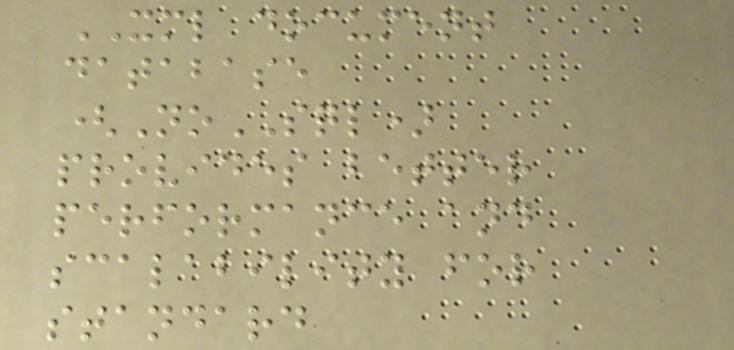XML document
database
(NoSQL)
provides better
performance and
scalability for
standard
